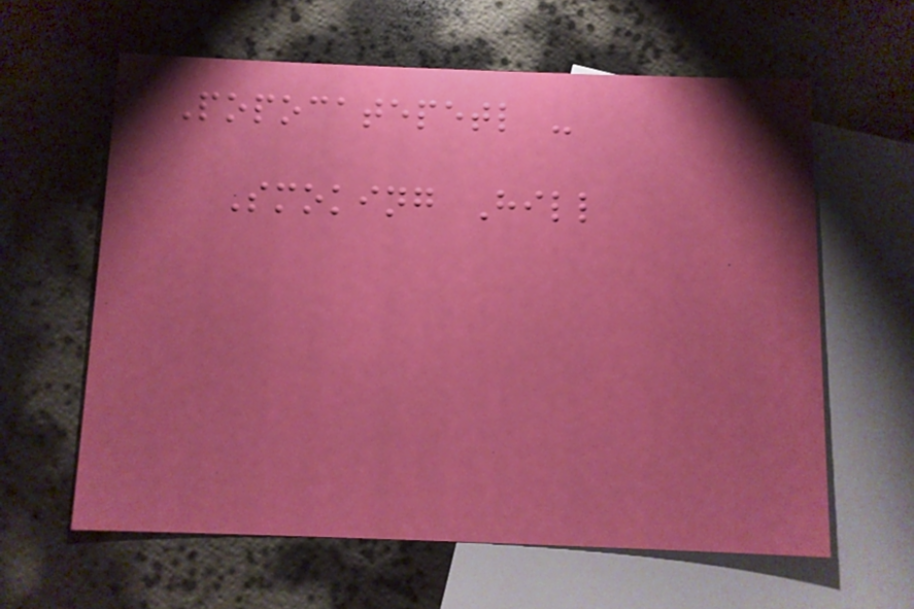Popocatepetl -
Smoking Hill
